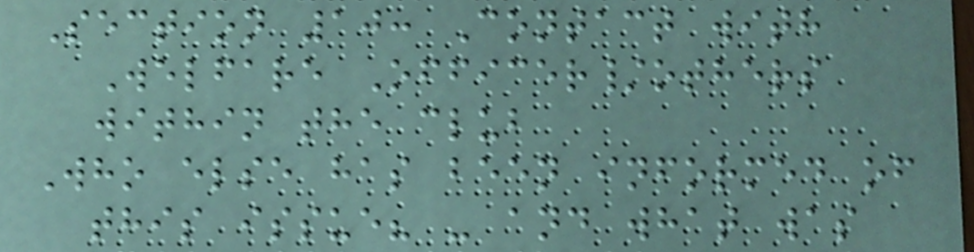Section 10: Contact with
Welfare Officer/others
within the club
Who else has been informed of
this issue? - and what was
